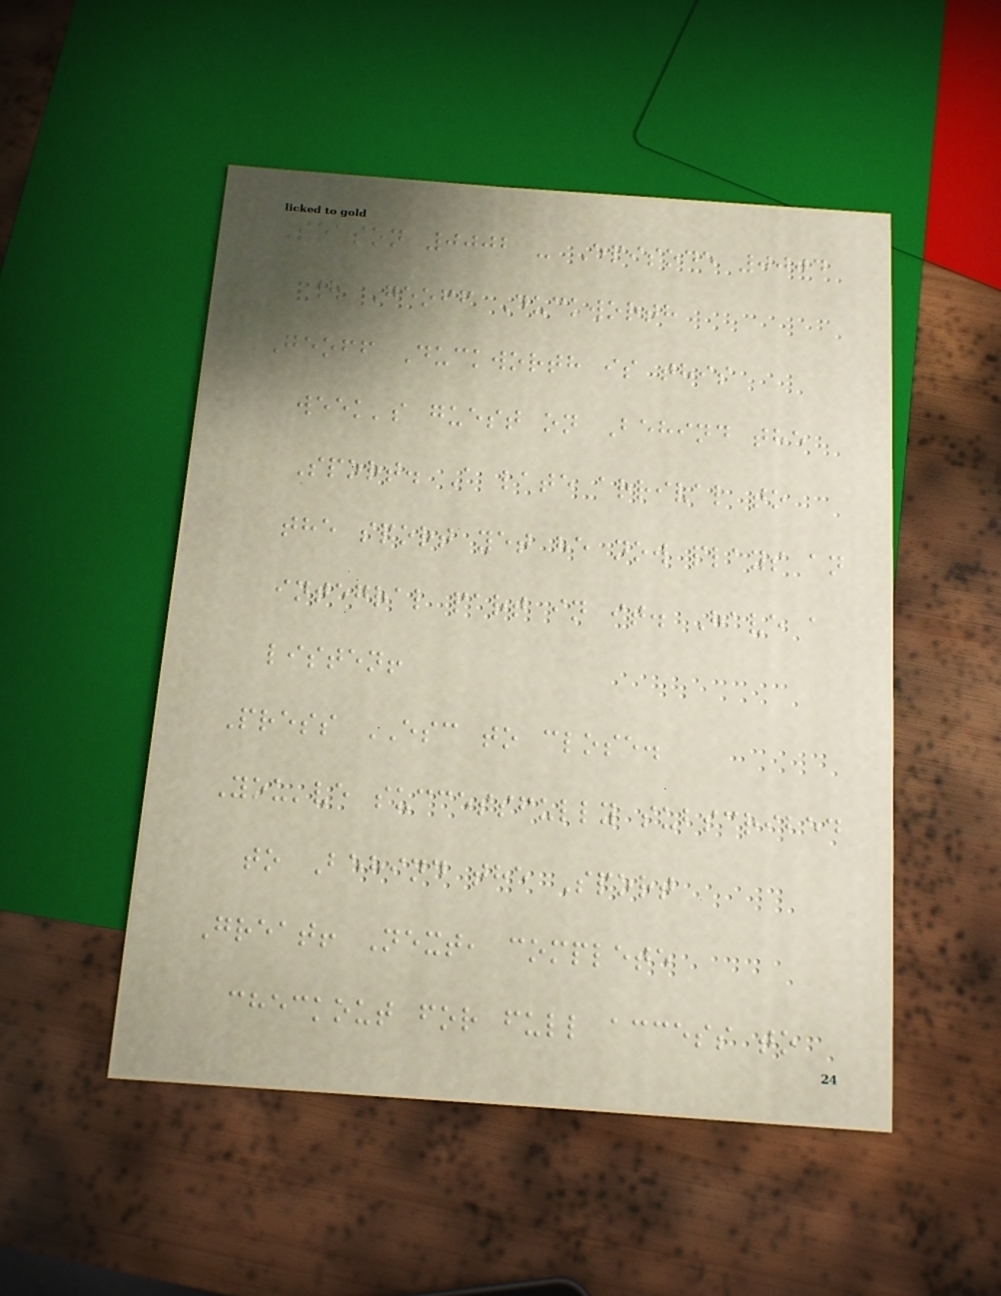Season 0002 - Episode 0004
| Geoff Duckworth
Geoff Duckworth is this
week's guest on Behind the
Sport. A late arrival to
the sport yet he now plays an
integral part in it. Have a
listen!
Press ESC to close.
You've successfully subscribed
to Behind the Sport
Great! Next, complete
checkout for full access to
